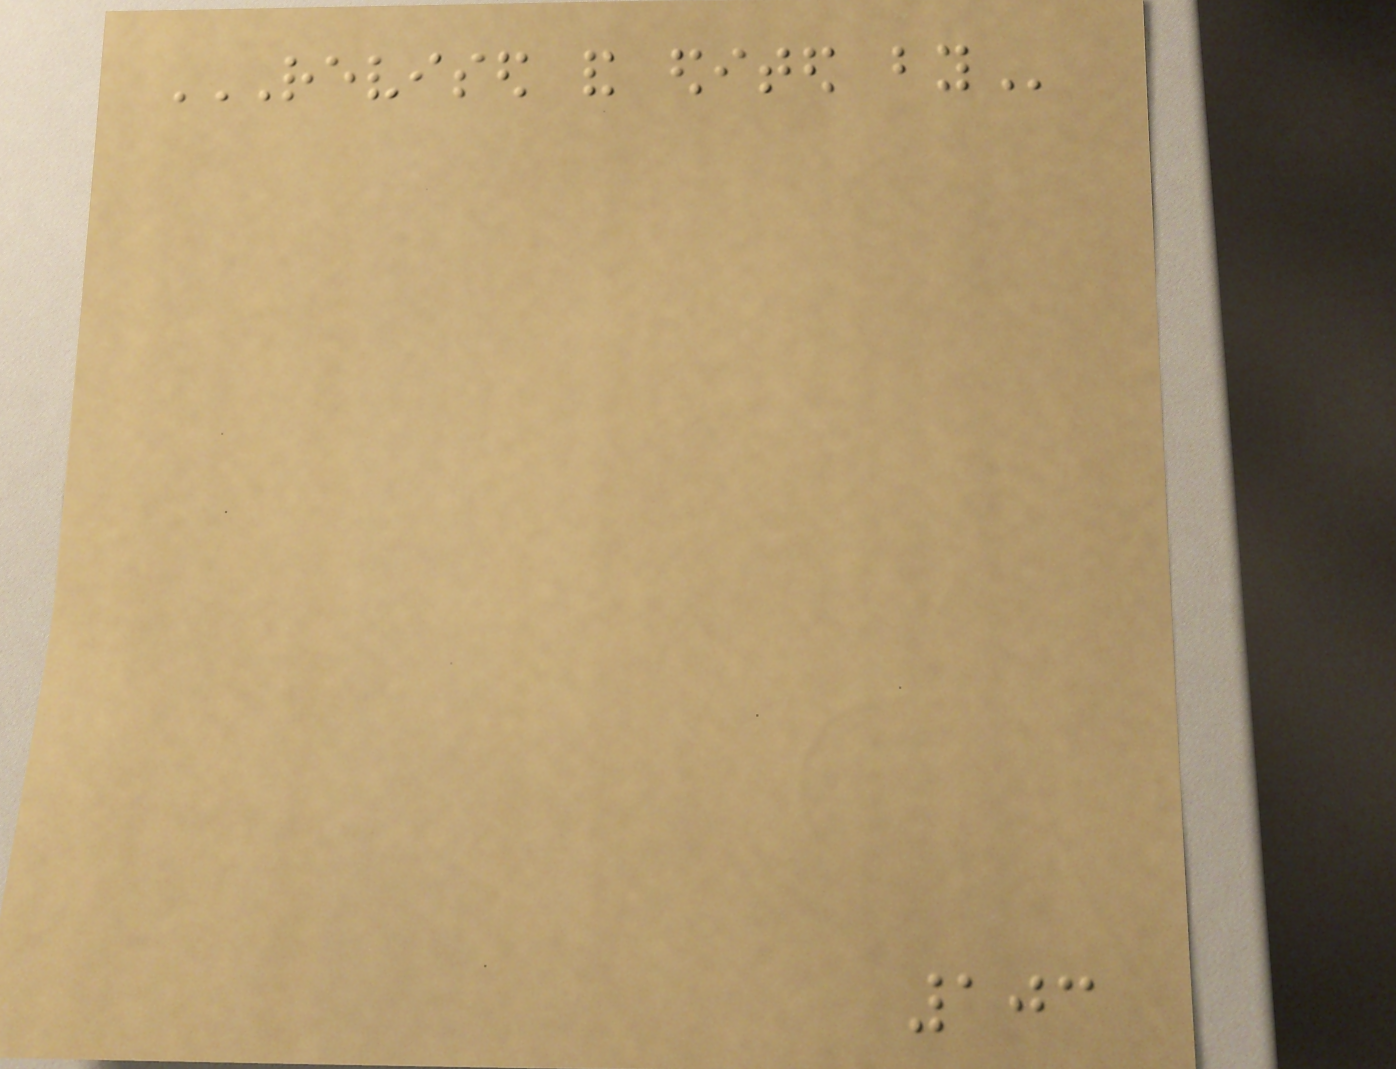REVISED AND EDITED BY
103
